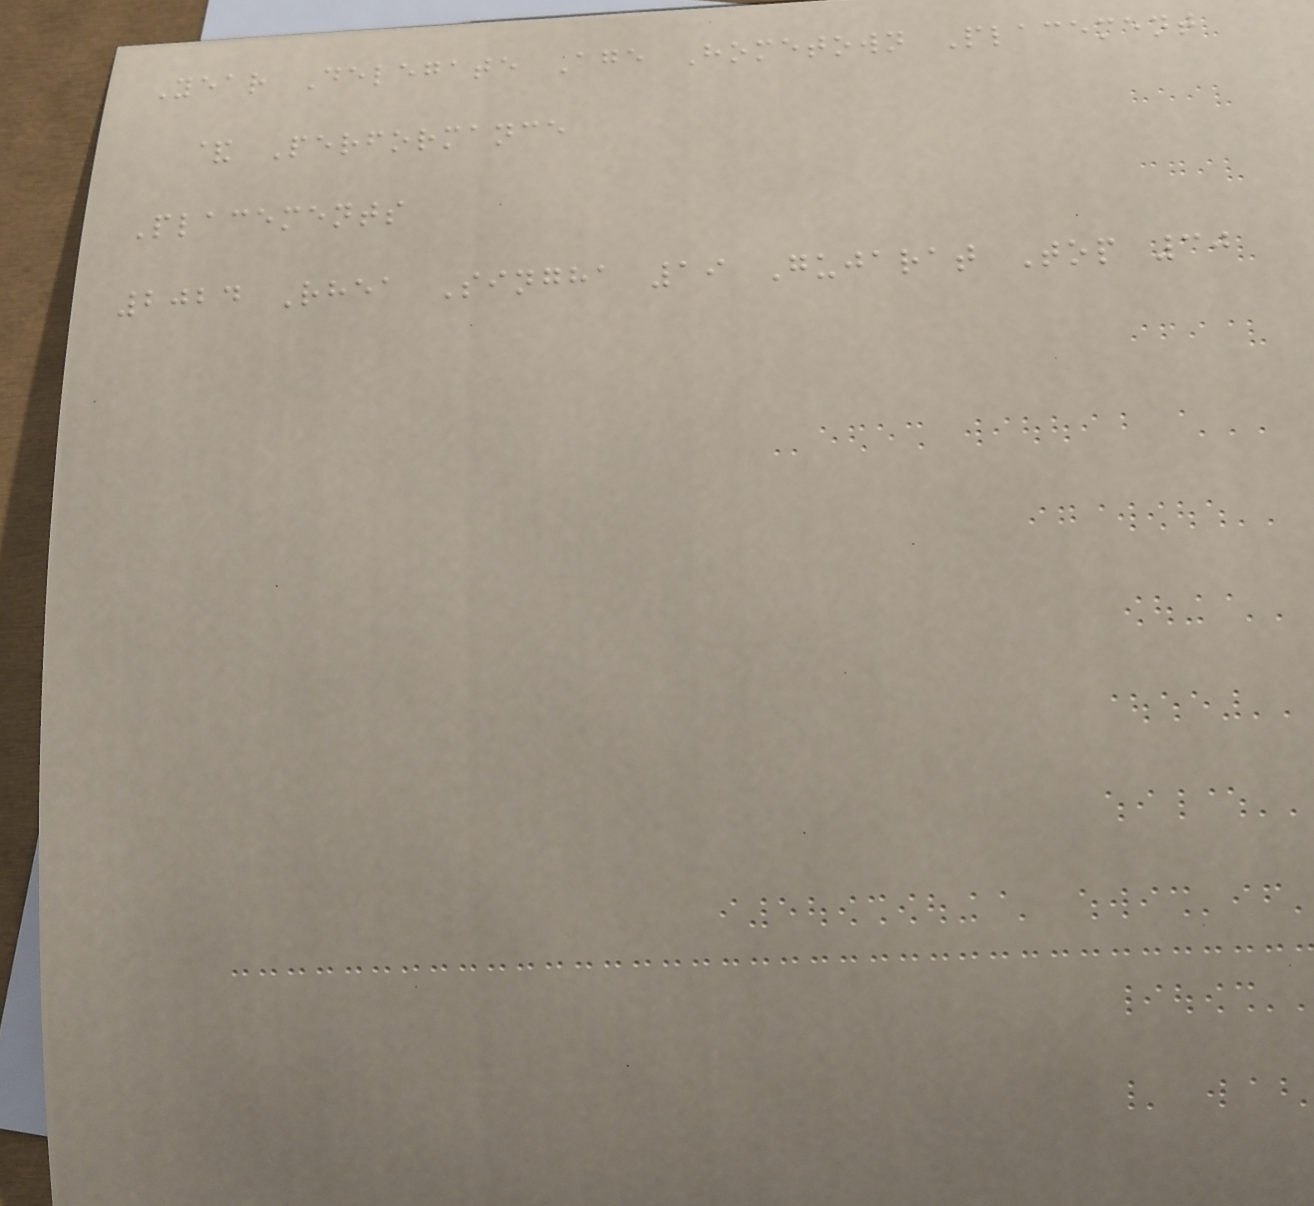Year Delegate Age Hometown Placement
& Performance
Placements
2024 Rhea Singha 19 Gujarat Top 30
